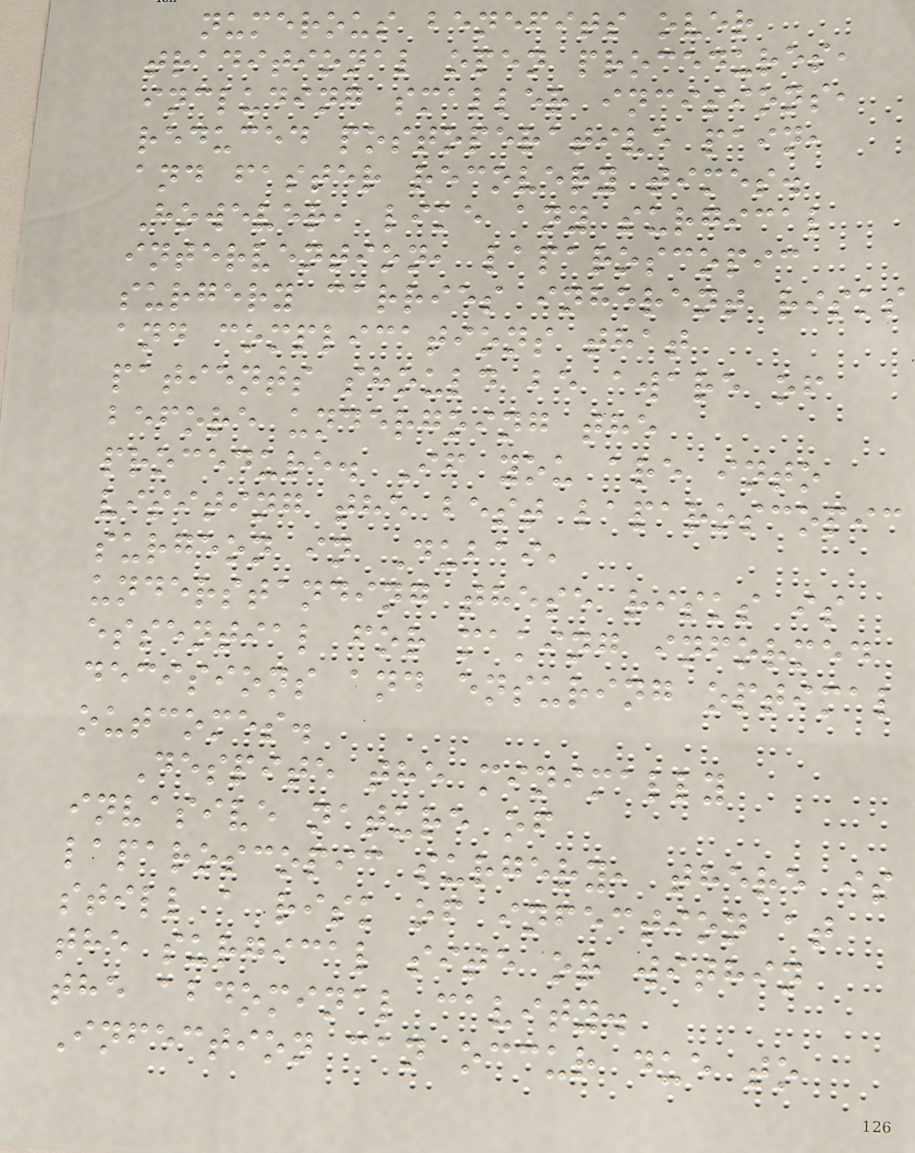numerous benefits over
traditional open procedures,
including smaller incisions,
reduced postoperative pain,
and faster recovery times.
However, like any surgical
intervention, laparoscopic
surgery carries inherent risks
and complications that
patients should be aware of
before undergoing the
procedure. If you are into
visiting the best laparoscopic
surgeon in Dubai,
understanding these risks is
essential for making informed
decisions and ensuring optimal
outcomes.
Despite the minimally
invasive nature of
laparoscopic surgery, there is
still a risk of infection at
the surgical site or within
the abdominal cavity.
Infection can occur due to
